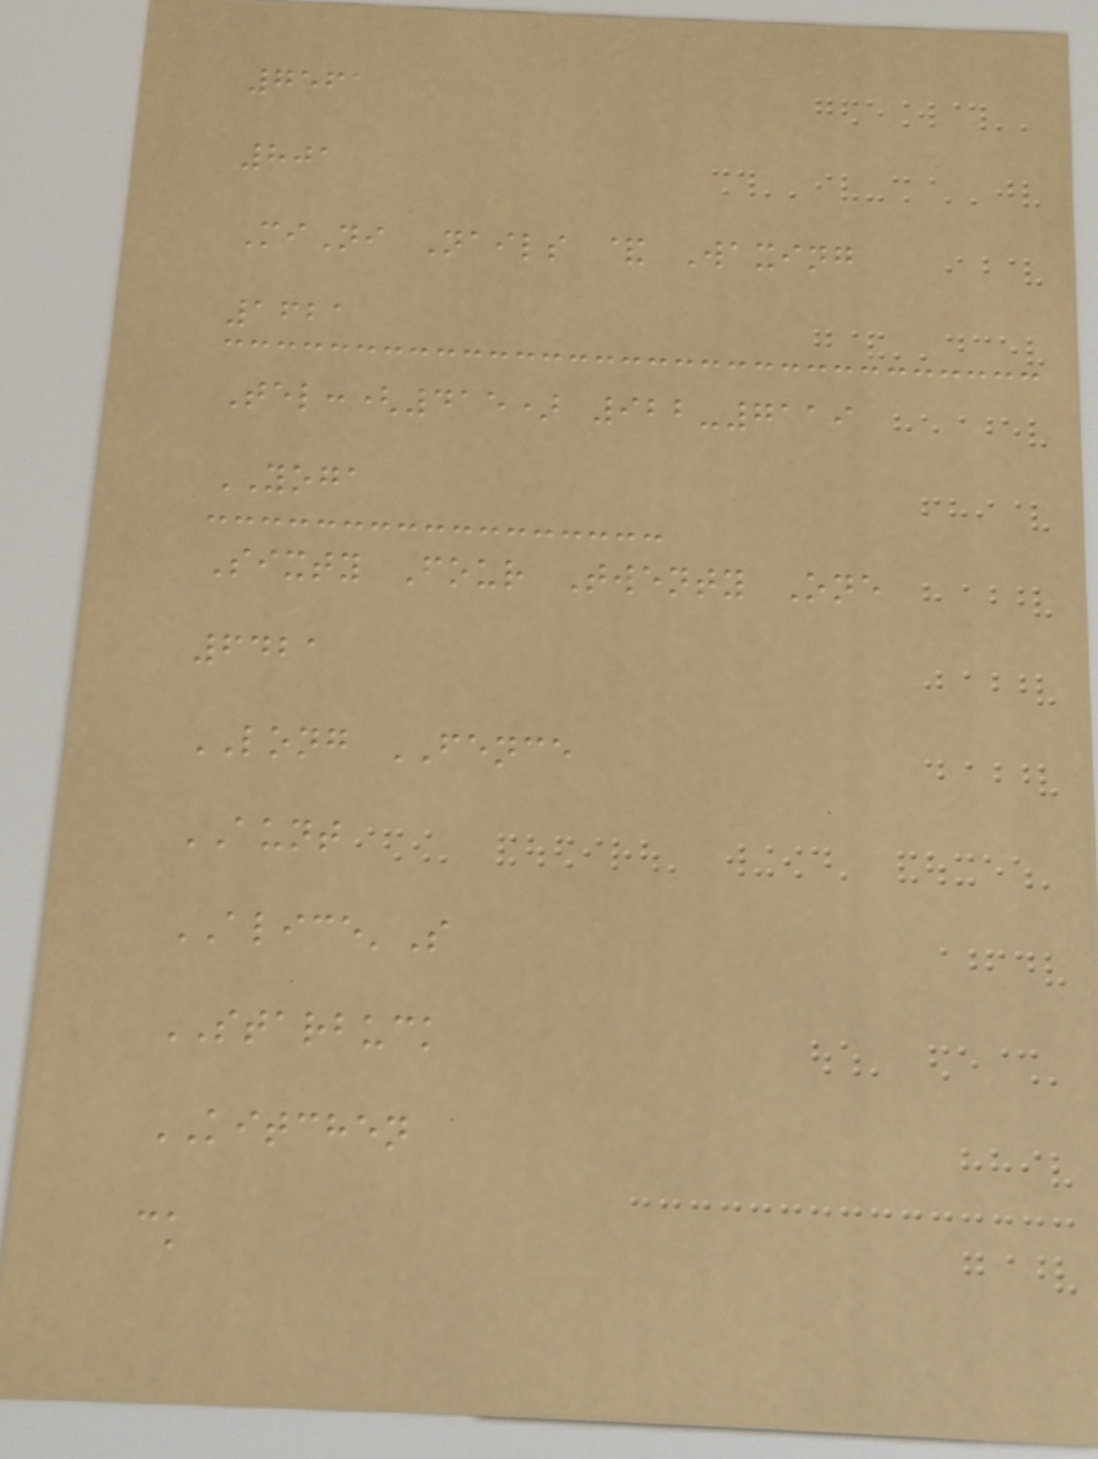7561
801
MiNi Nails & Waxing
1621
Tel:(415) 922-7119
YOGA
Sixty Four Twenty One
6421
LONG FENCE
AUNT
ALICE'S
STARBUCK
KITCHEN
ck
